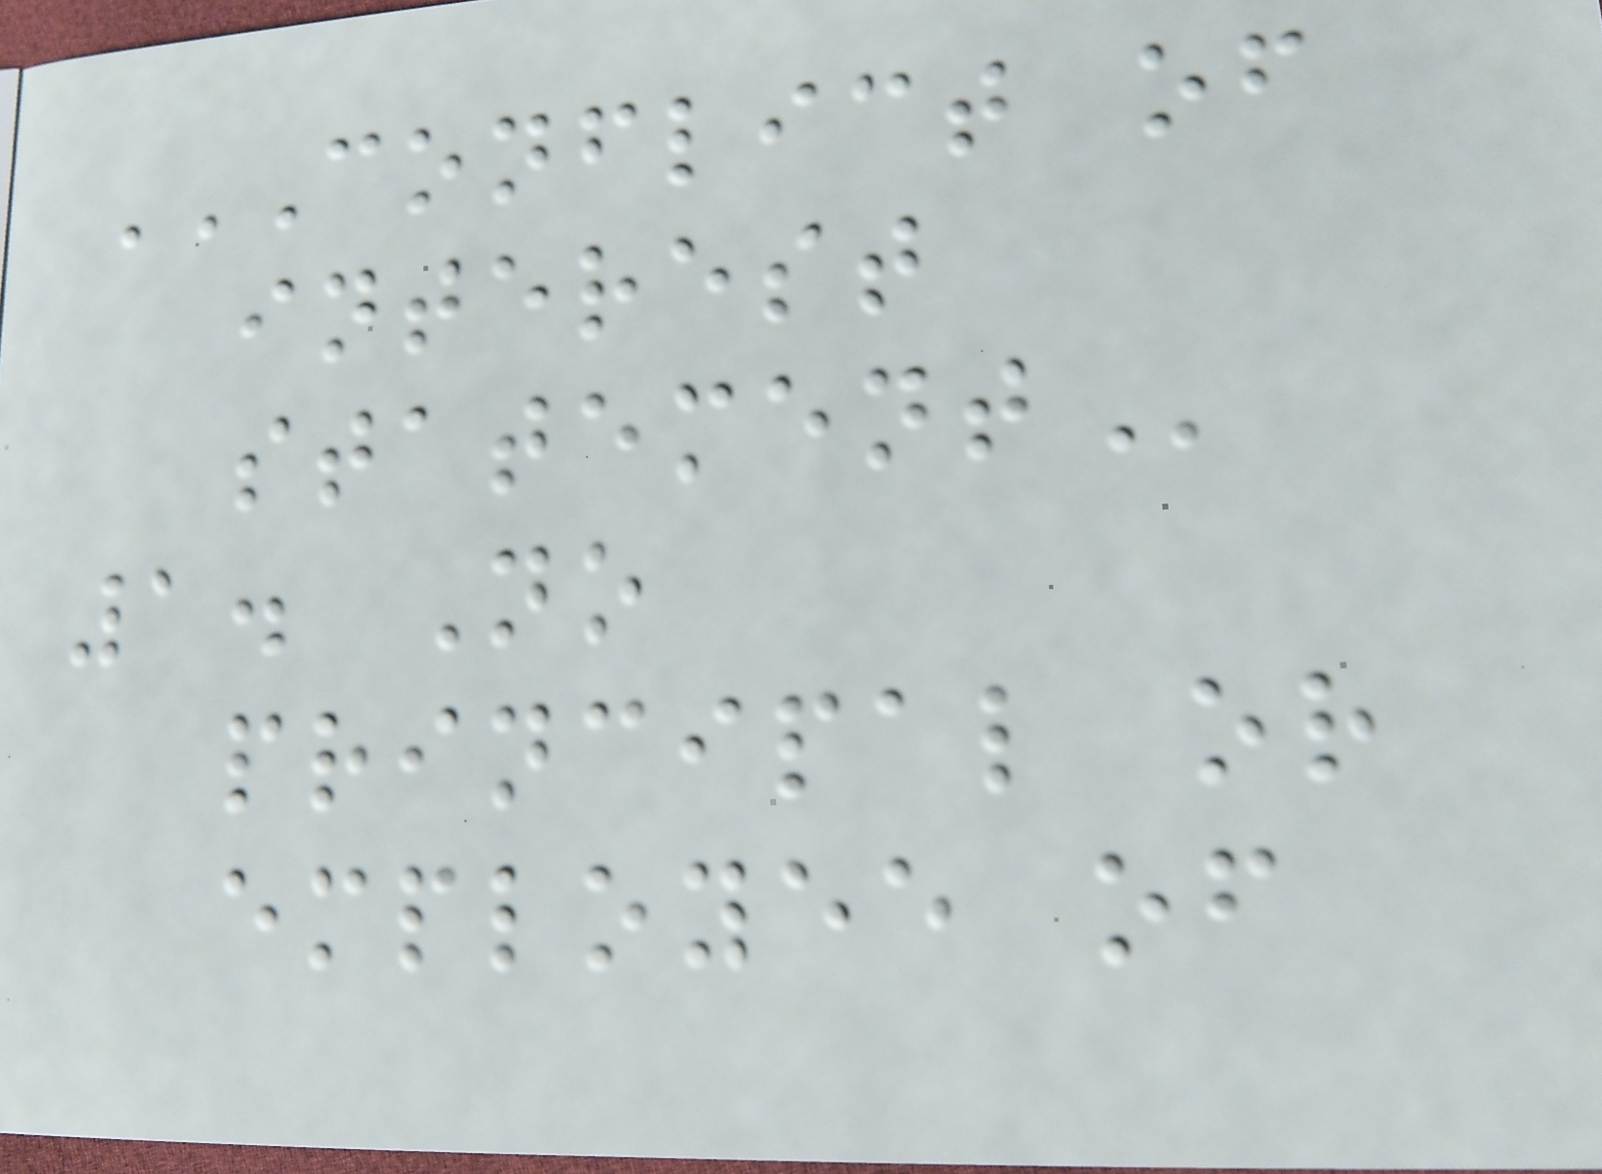CONFLICT OF
INTEREST
STATEMENT
1. No
principal or
employee of
